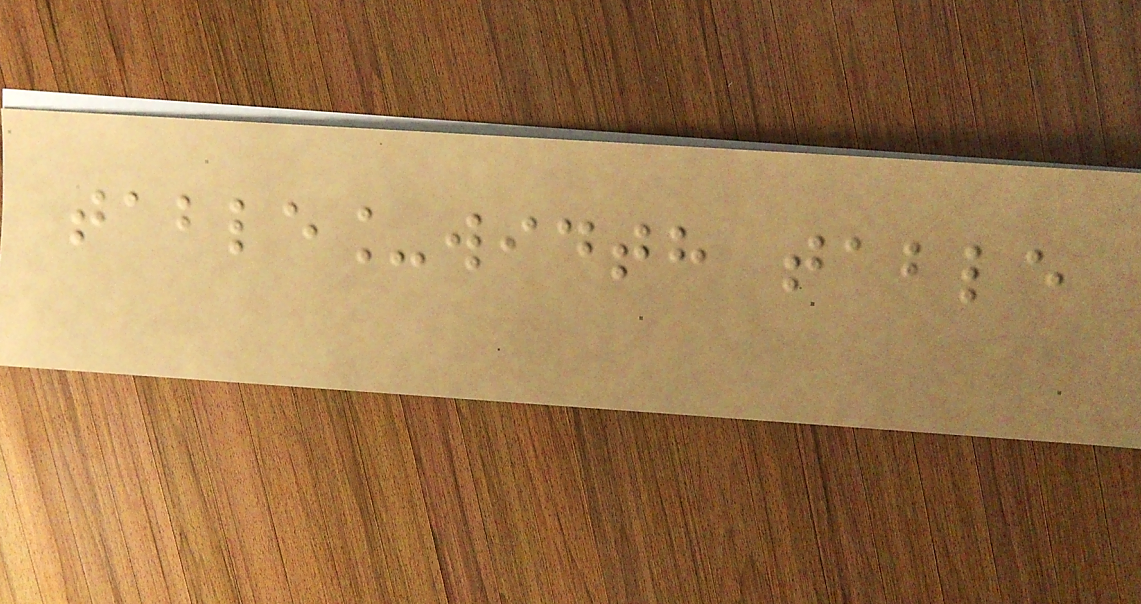table_width table
